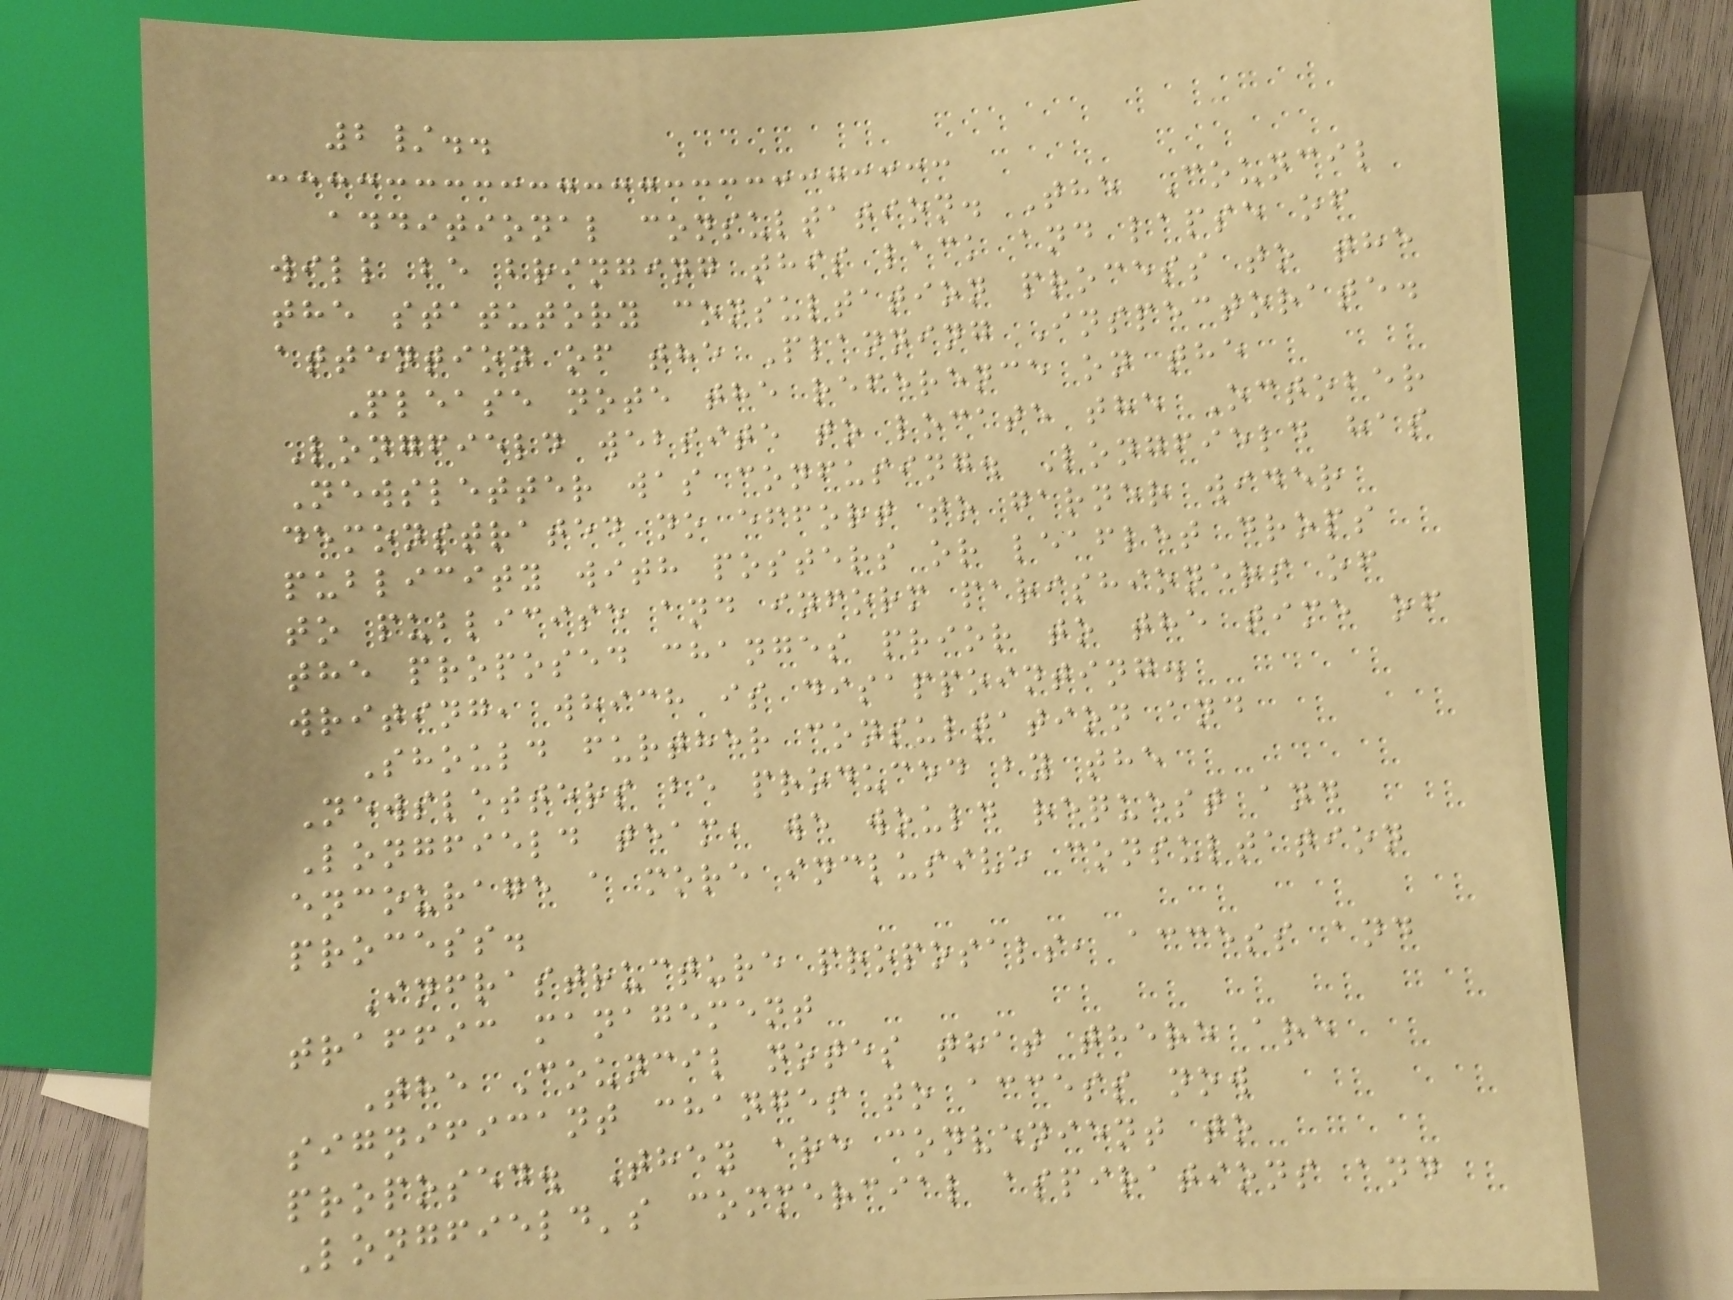2/..
additional consultation. The Council
will be bringing this lack and lapse of
the statutory consultation process to the
attention of the Planning Inspectorate.
Please note the reference on the
Longfield website to locate the October
Newsletter was confusing. Longfield has
demonstrated no effort to garner wider
publicity with posters or leaflet drops
to publicise and inform parishioners of
the proposed changes prior to the time of
writing, which is disappointing.
Should further consultation and
Newsletters be produced by the
Longfield team, we would request and
encourage a more inclusive consultation
process.
Infrastructure proposals, access and
traffic management
The Council notes that there are
significant changes to access now
proposed. They are convenient to
Longfield's commercial aspirations and
